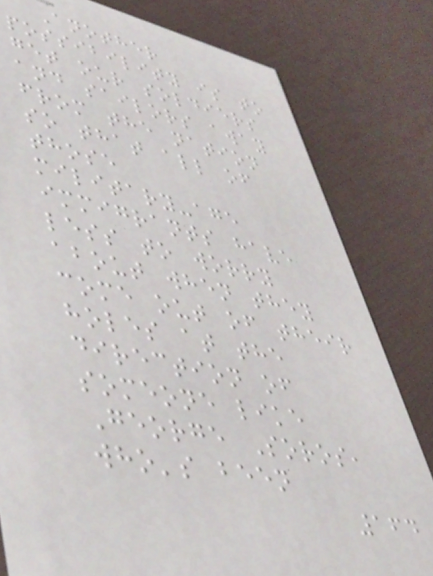Another
possibility is to
get our soldiers
and sailors away
from the nation
so that all of
those
military-age
immigrants have
less to worry
about when they
come out of their
holes at the
direction of
someone like
George Soros,
who's been
164
